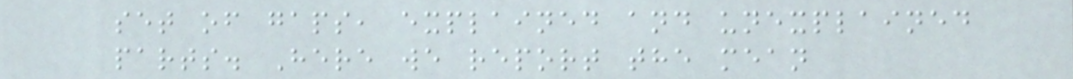set of gaps, explained and unexplained
parts. Here we report the mean
